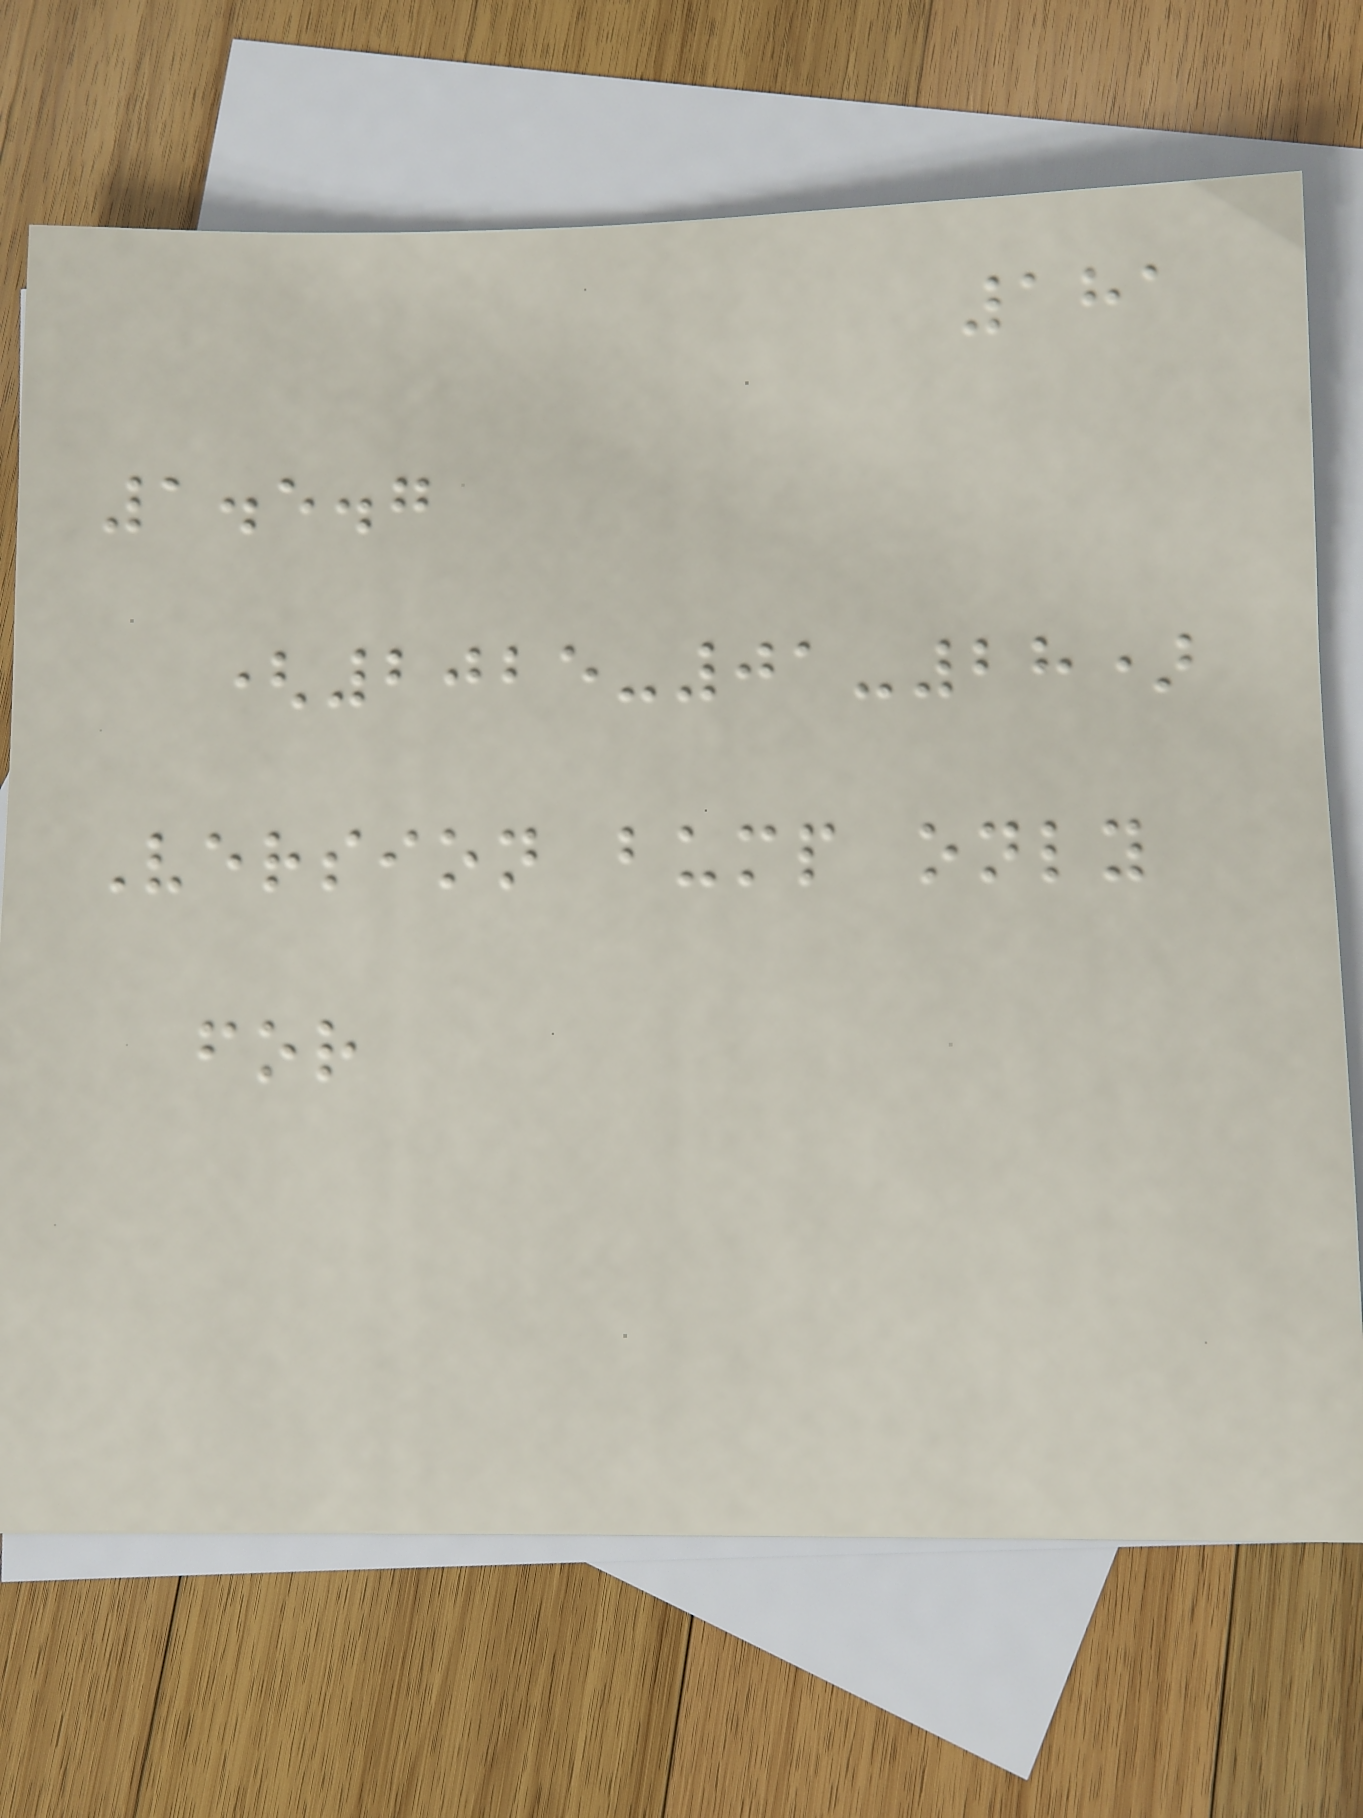181
1.5.7
(2025-01-28)
Version bump only
for
